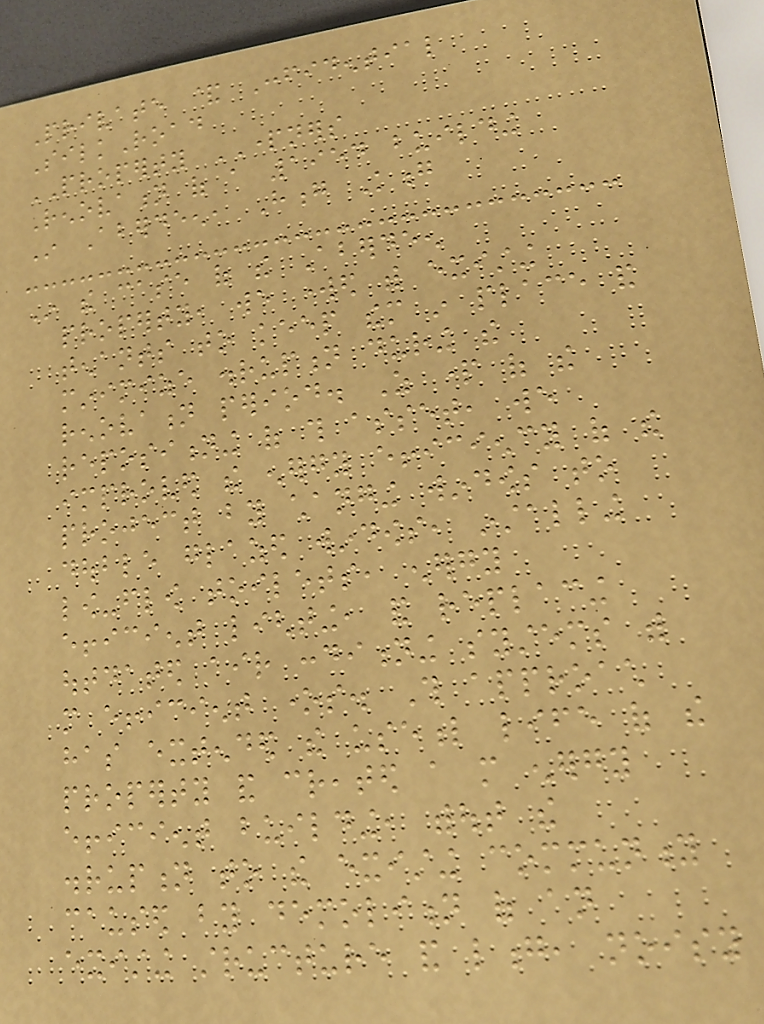Private & Confidential
SilkRoad
PROPERTY PARTNERS
Renovation of a 1954 building
In Aberdeen, Hong Kong
In the case of the Aberdeen
property, we worked with existing
tenants to keep them in place and
minimize disruption during the
renovation period. As part of the
repositioning of this asset, we
improved the energy efficiency of the
project by changing windows to
double glazed windows, installing
low-flow toilets, energy
efficient lighting, and replacing
outdated air conditioning systems with
more efficient ones. This approach
has extended the useful life of the
property and created a more energy
efficient building, without the
disruption to the existing community
caused by demolition of an
existing structure and long, noisy
